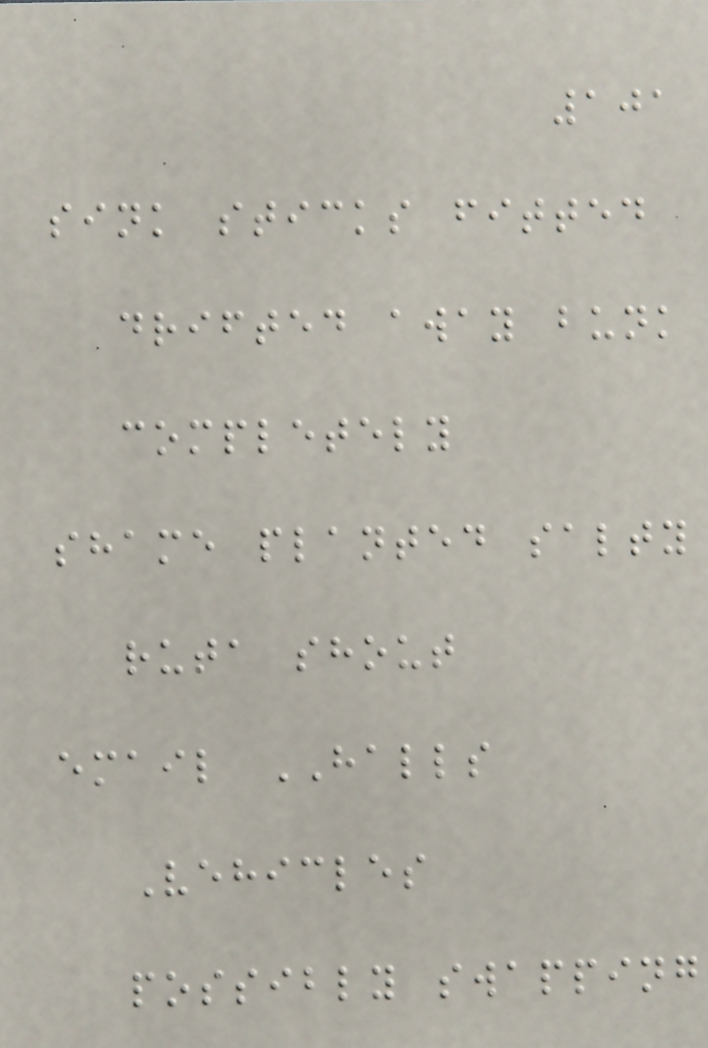101
sink sticks fitted
drifted away bunk
completely
shame planted salty
ruta shout
email HALLS
Vehicles
possibly swapping
